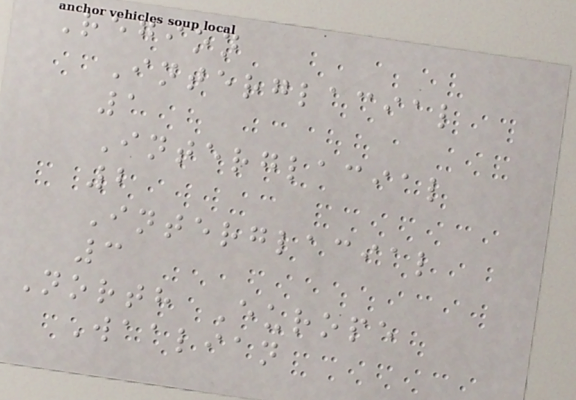Region
Interglacial
1
Interglacial
2
Interglacial
3
North Europe
Waalian
